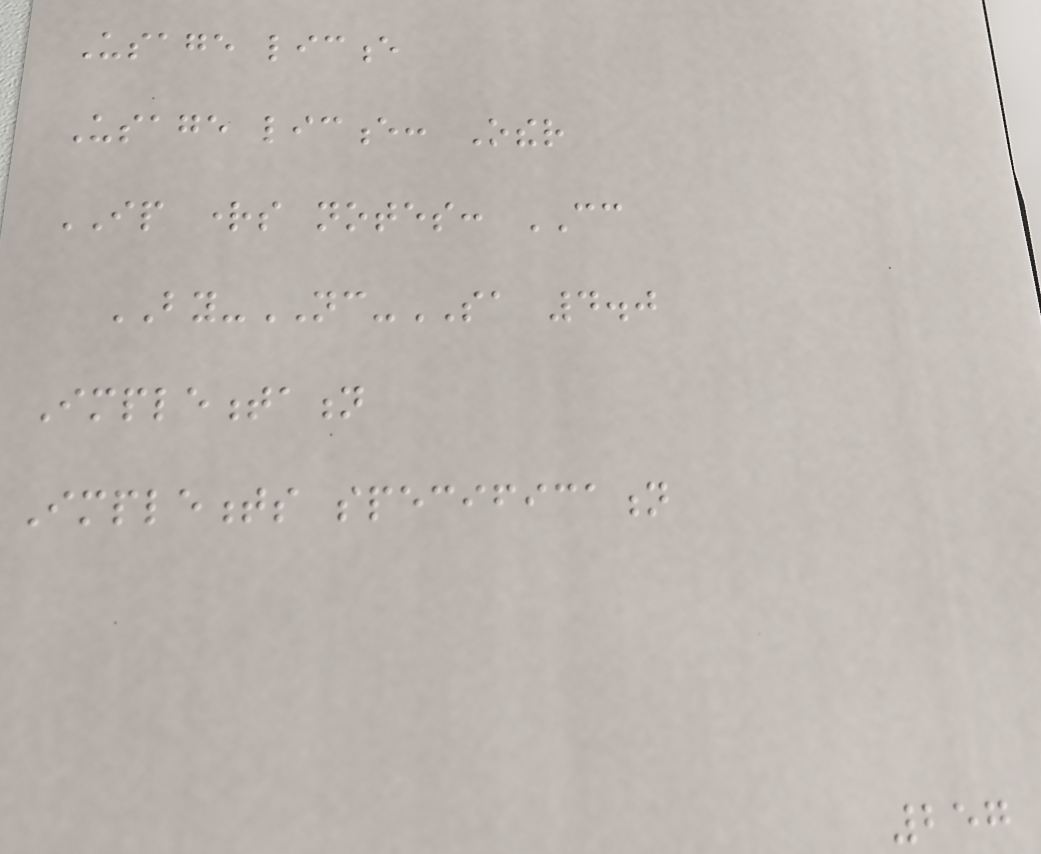Usage licence
Usage licence: Other
IP rights notes: CC
BY-NC-SA 4.0
Implementation
Implements specification
257
